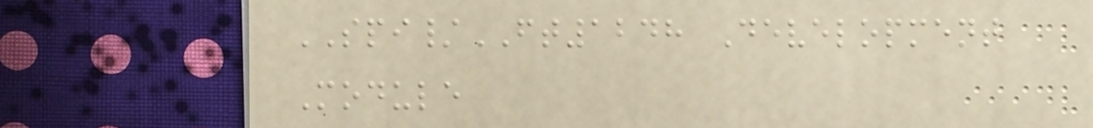SPI/FT1248 Development
Module
